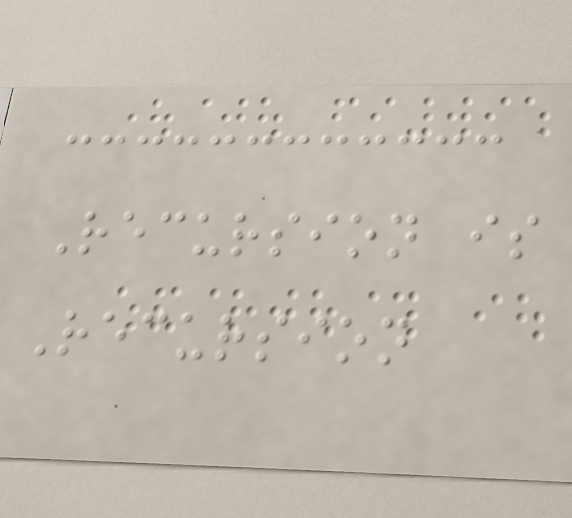Recursion is
Recursion
